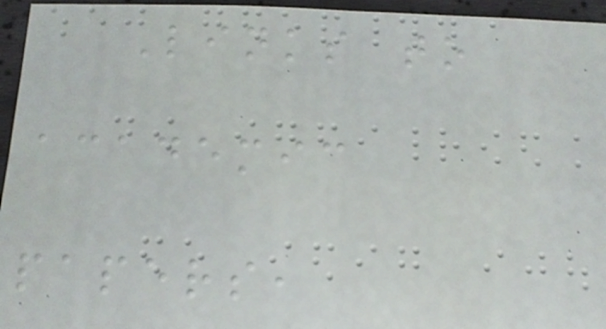Links to
academic
papers,
